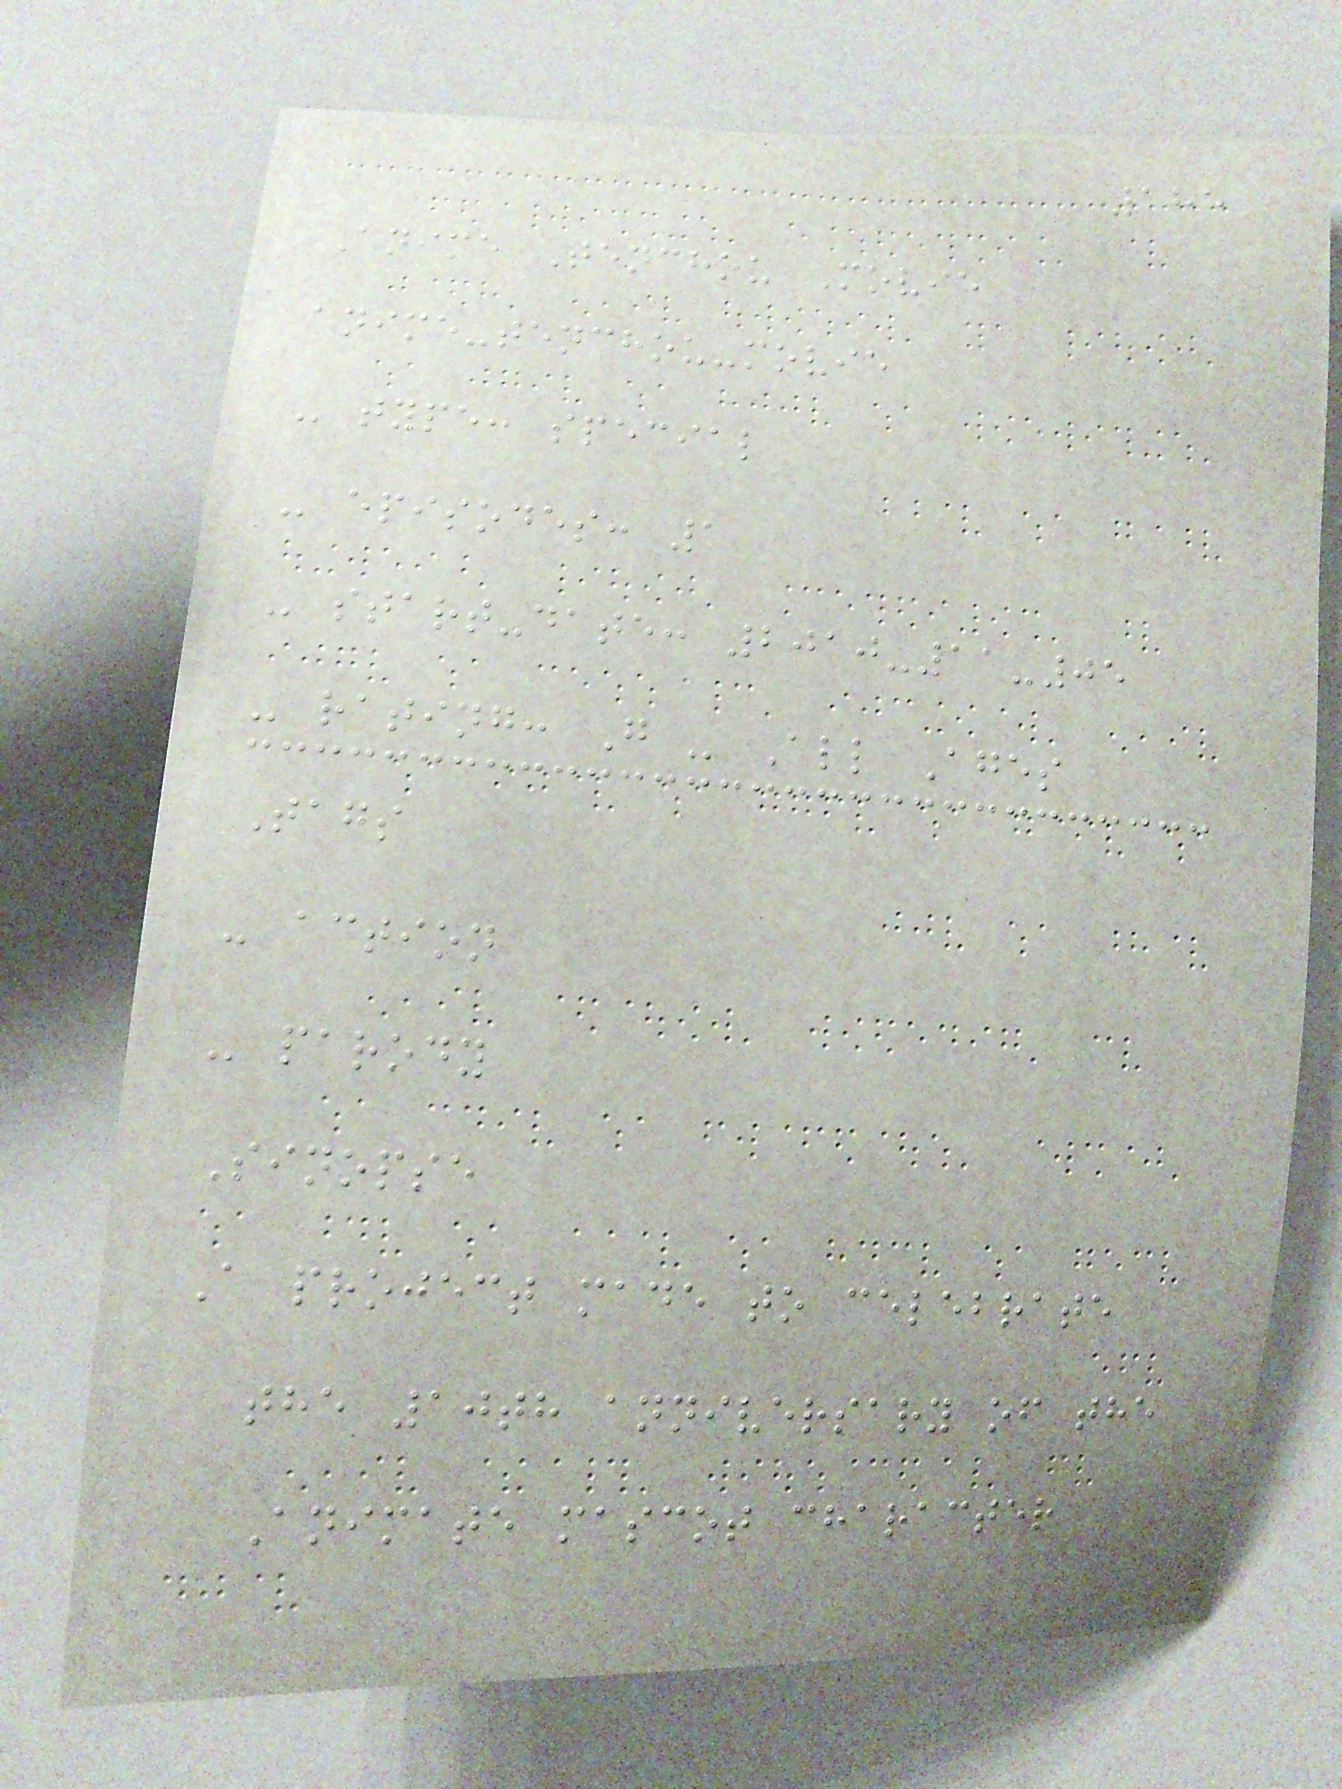185
Anime Tenchou Movie
anime-tenchou-movie
- type: special
- episodes: 1
- start-date: 2010-11-05
- rating: G - All Ages
Tags
- action
- parody
Sinopse
A project made to celebrate
the 10th anniversary of the
Animate mascot character
